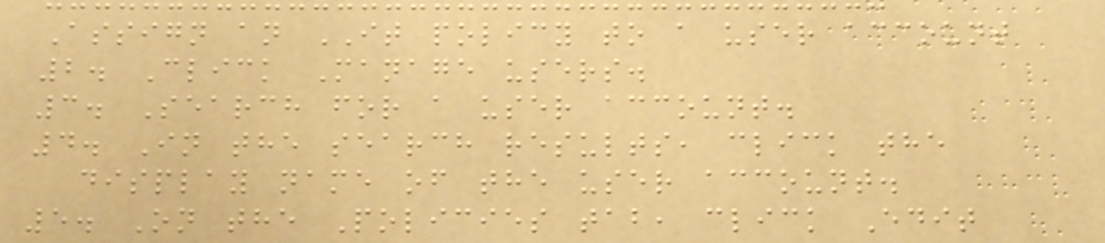Assign an IT policy to a user account
2. Click Manage users.
3. Search for a user account.
4. In the search results, click the
display name of the user account.
5. On the Policies tab, click Edit
